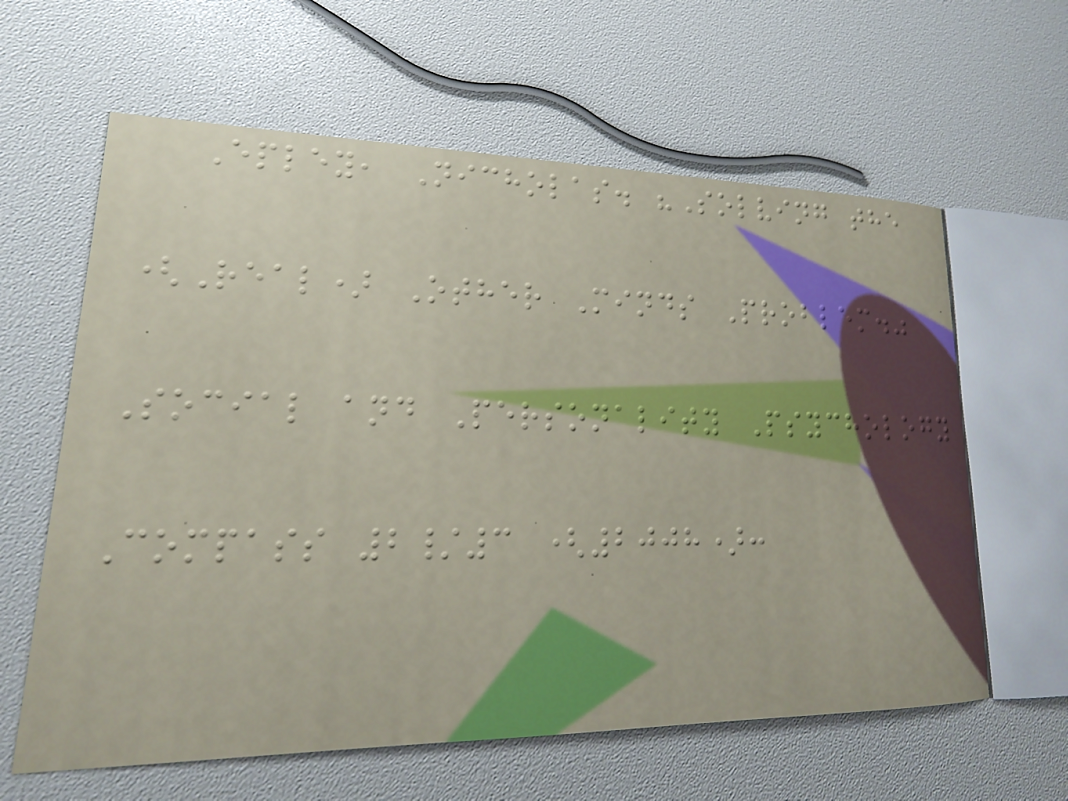Epley, Nicholas. "Solving the
(Real) Other Minds Problem."
Social and Personality Psychology
Compass 2/3 (2008):
